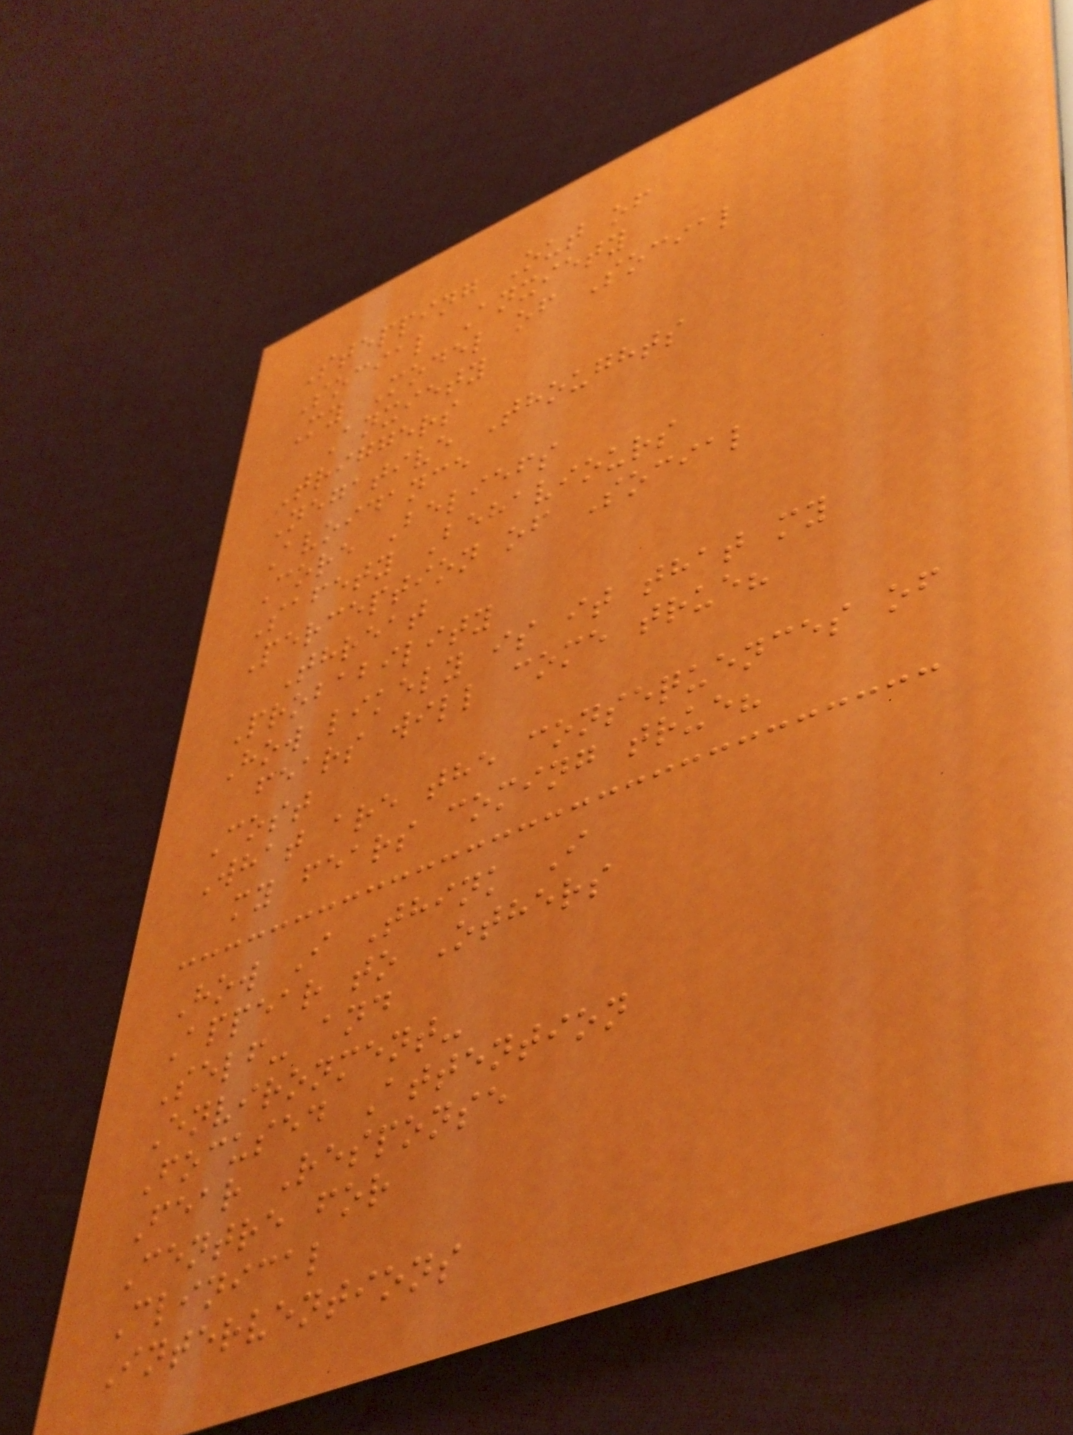Stepping Out of
Social Anxiety
My Model of Social
Anxiety
Triggers
Negative Thoughts
Avoidance
Core Beliefs
Safety Behaviours
Perception of Social
Threat
Probability
How likely is it that my
fears will come true?
Cost
What are the consequences of
my fears coming true?
How I Think I
Appear to Others
Self- and
Environment-
Focused Attention
Fear Response
Centre for
Clinical
Interventions
